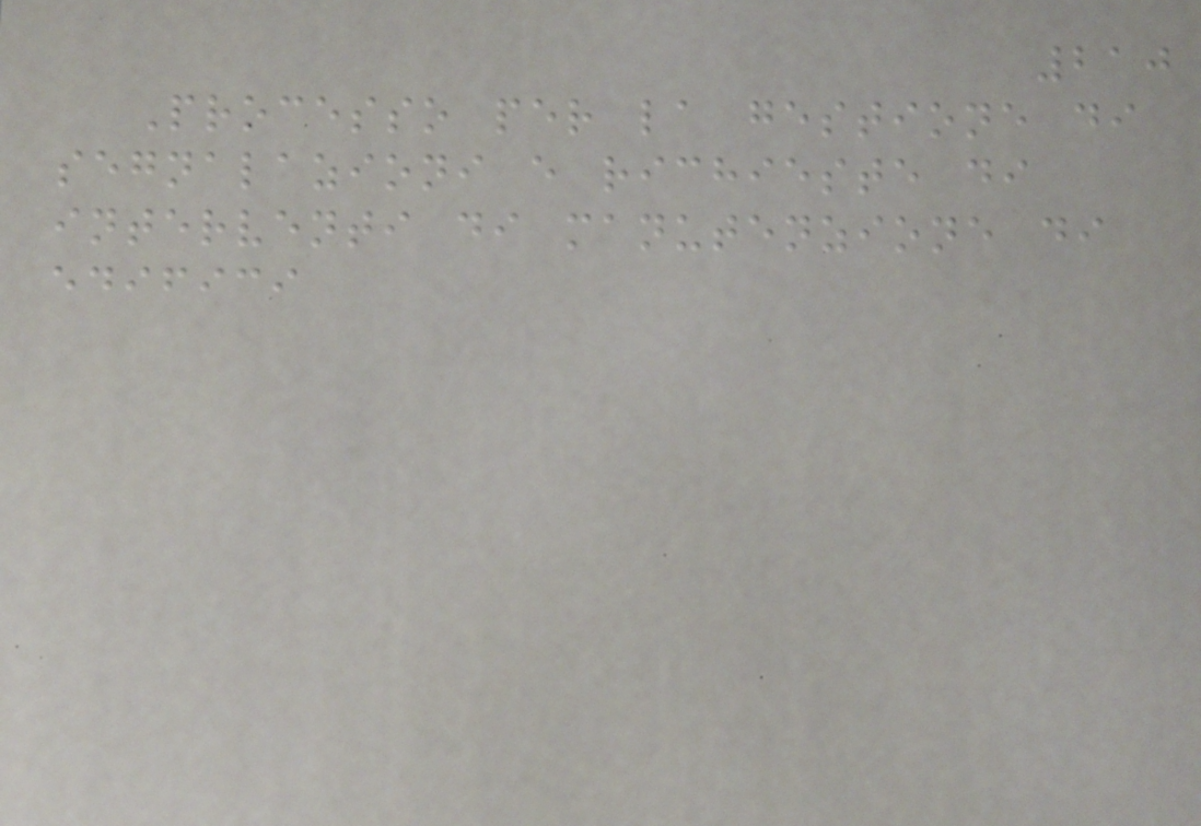210
Processo per la gestione di
segnalazioni e richieste di
interventi di manutenzione di
edifici
